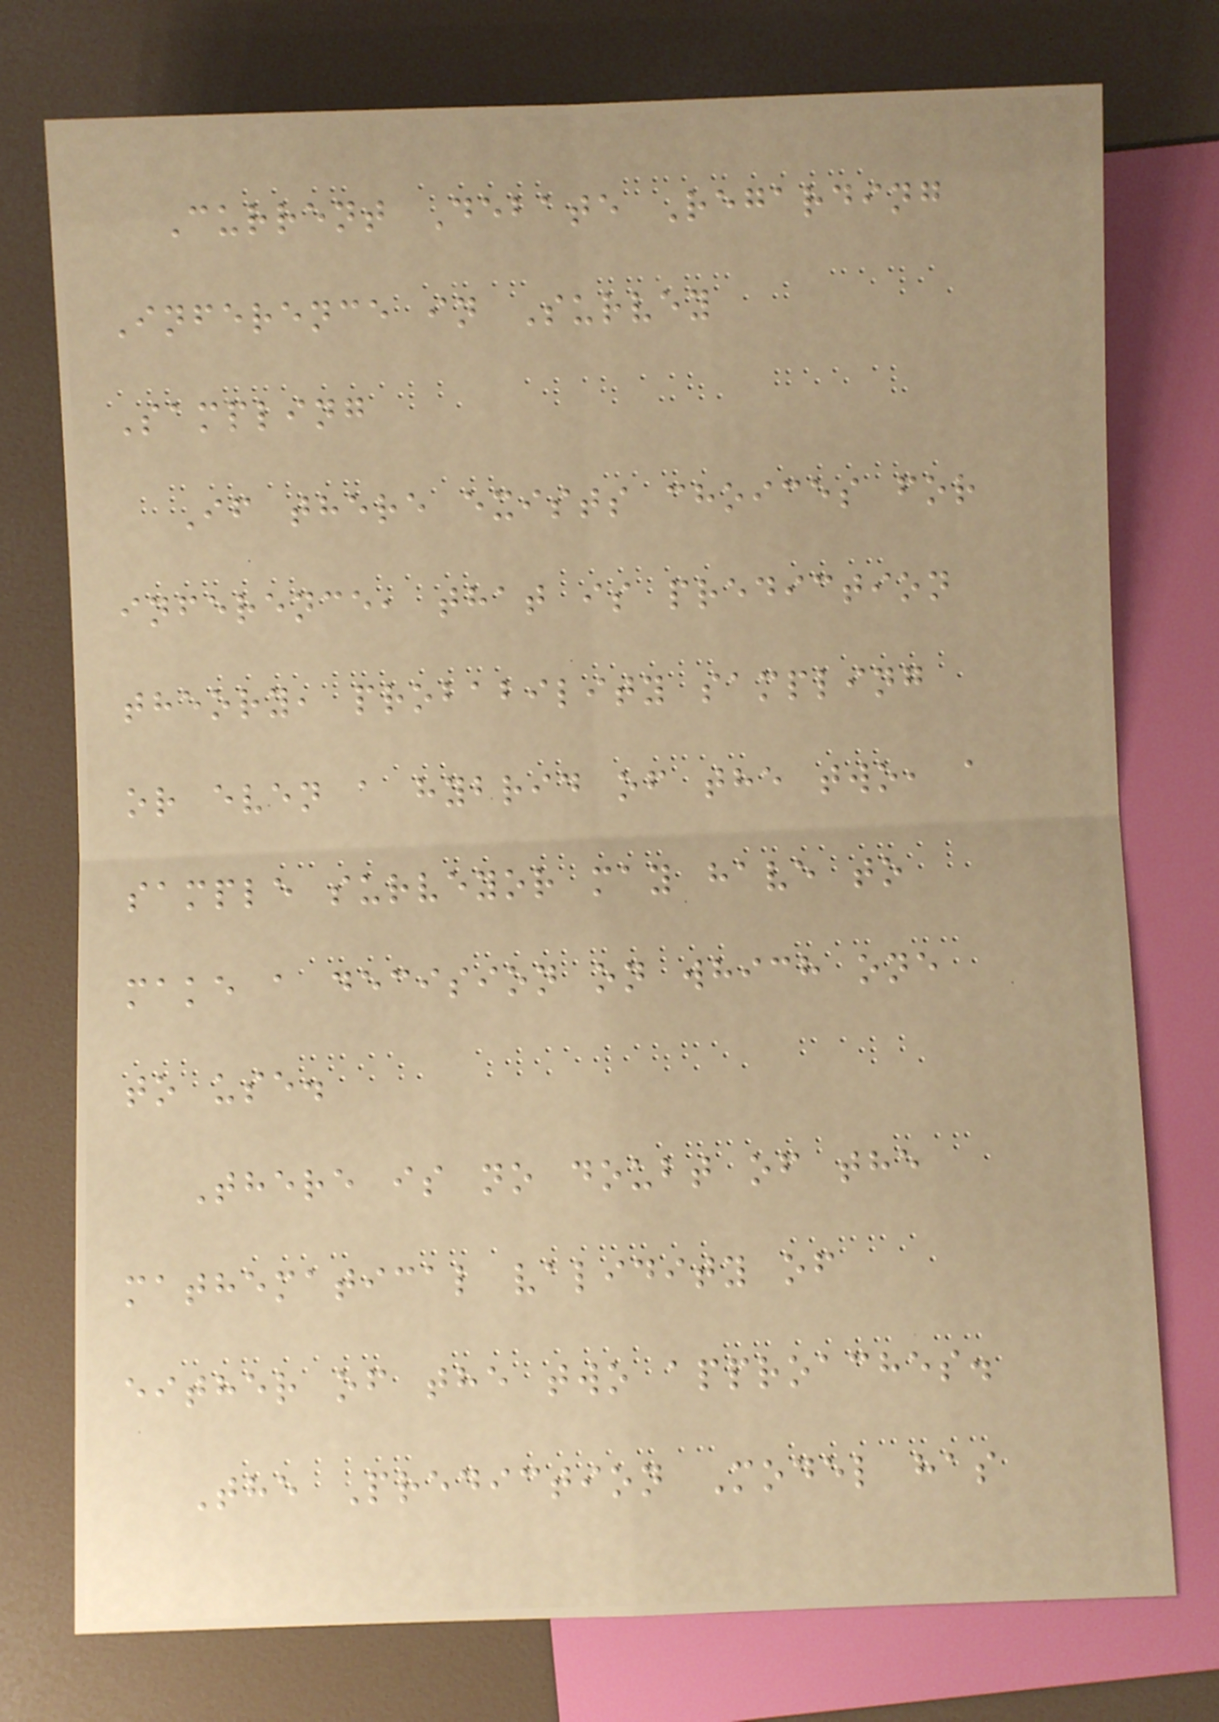Current Debate Regarding
Inference in Survey
Sampling
If there exists choices for
inference, that is prediction
theory, probability sampling
or even a hybrid of the two, a
sample surveyor may have to
make a decision on which one
to use.
There is no doubt of the
mathematical validity of
either of the two approaches.
The Prediction Model has
